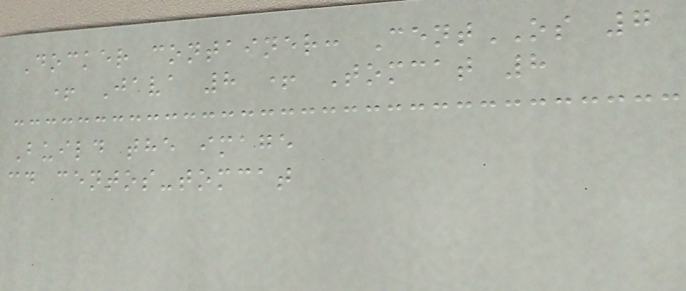Docker container: CentOS 7
+ Java 8 + Tomcat 8
Build the image
cd centos-tomcat
